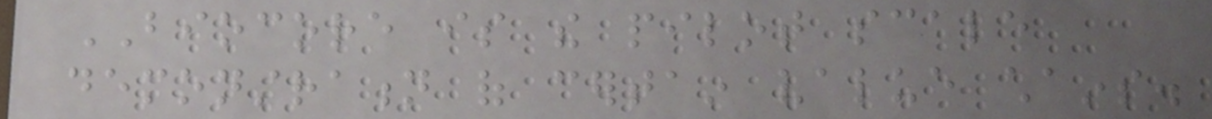BIOCORE is the pilot scale
demonstration of certain value chains.
